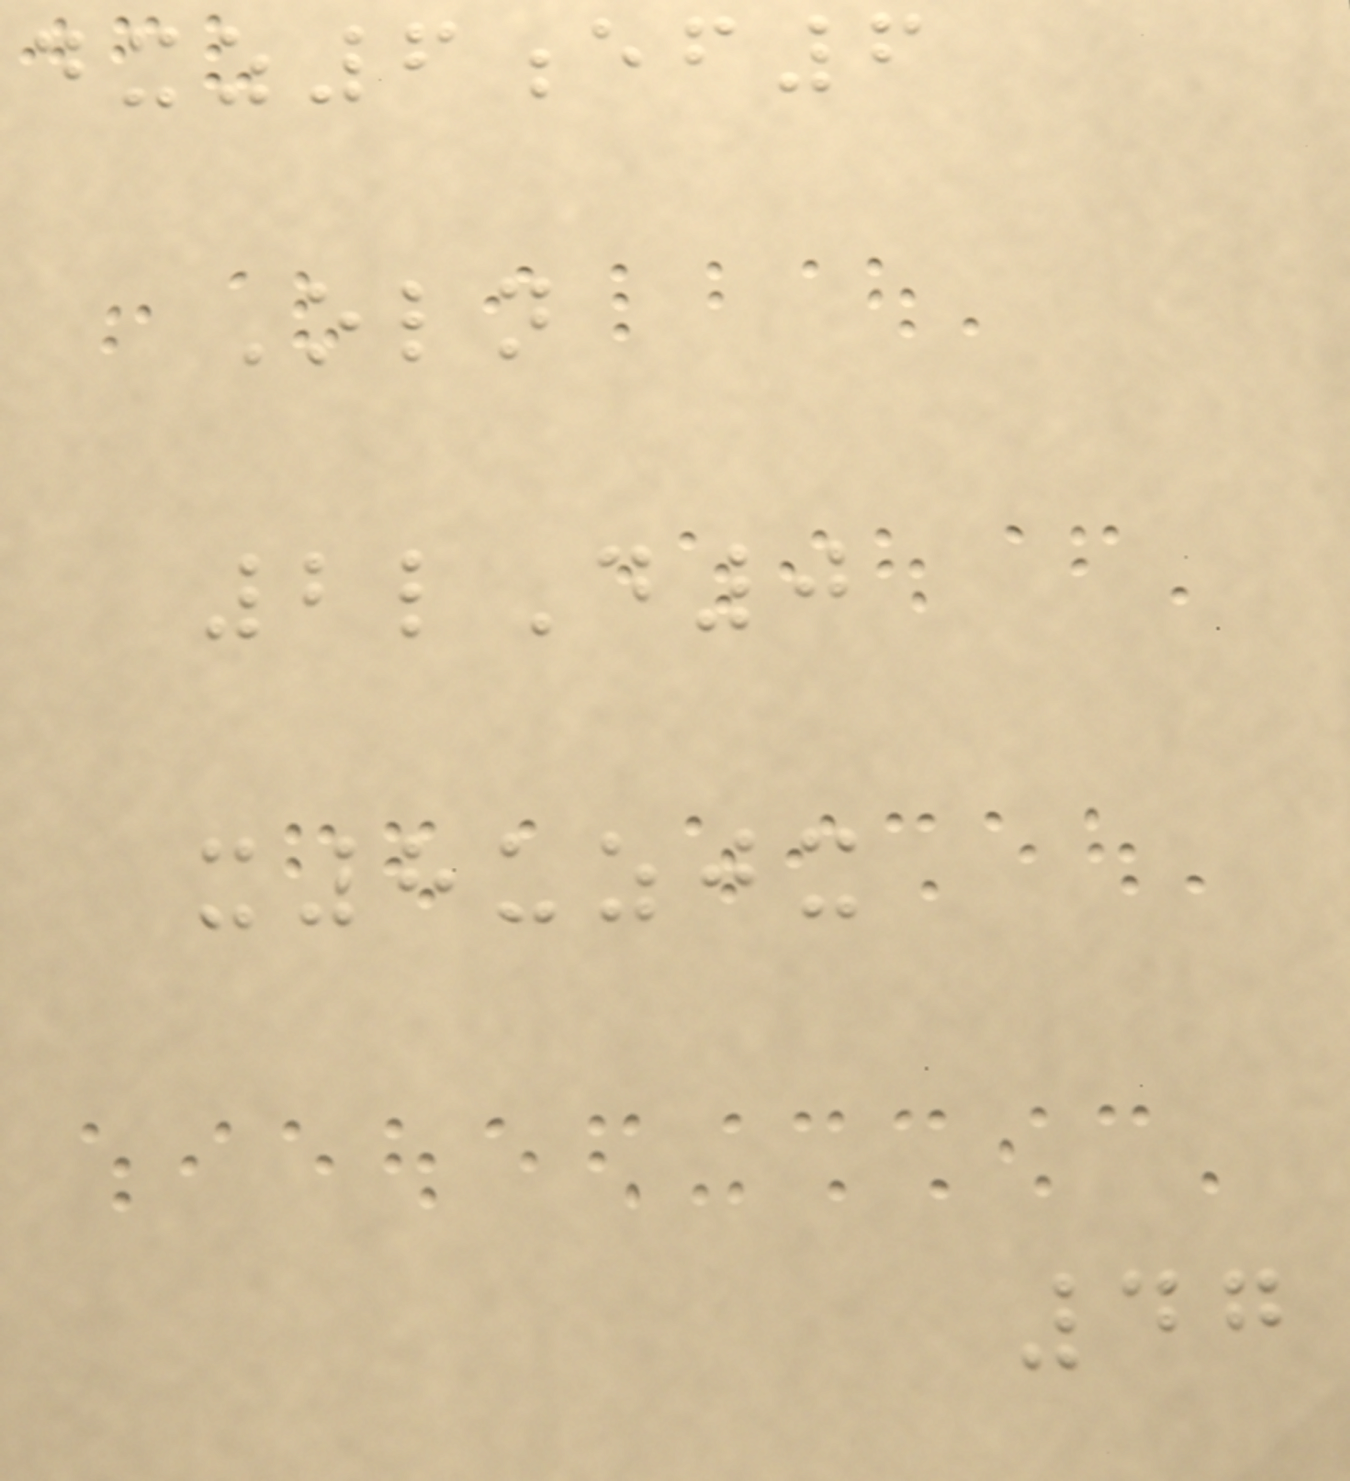dxz6ef6
Oln
2lD0
x8uzjx
47
